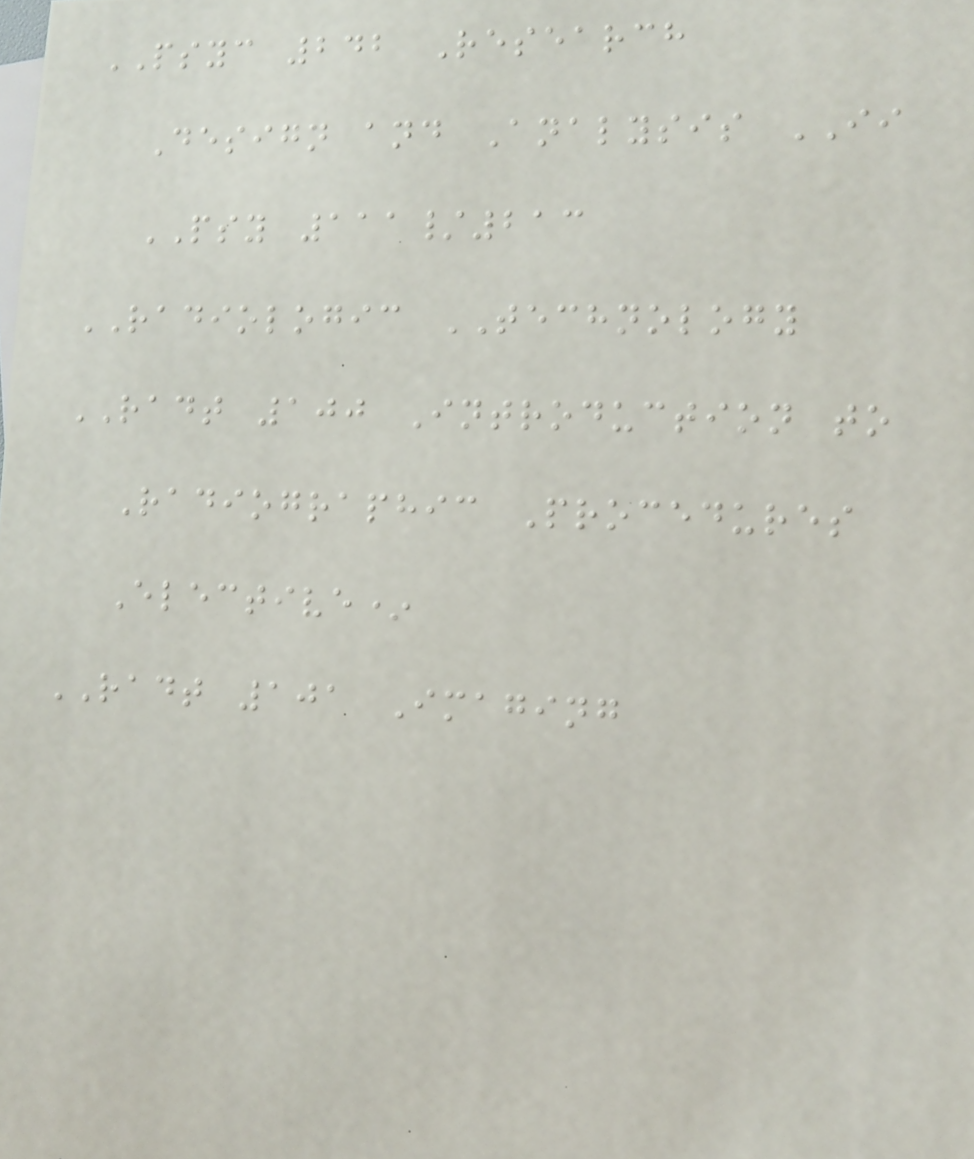PSYC 242 Research
Design and Analysis II
PSY 111/213
RADIOLOGIC TECHNOLOGY
RADT 100 Introduction to
Radiographic Procedures
Elective*
RADT 101 Imaging
